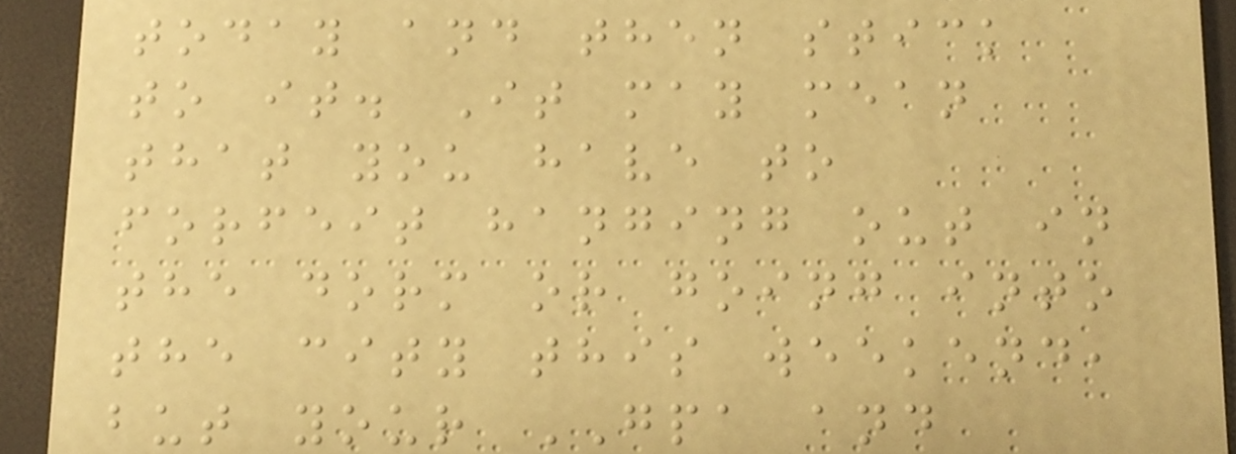today and then stick
to it. It may mean
that you have to
forfeit hanging out in
the dorm or going into
the city this weekend,
but your GPA and
